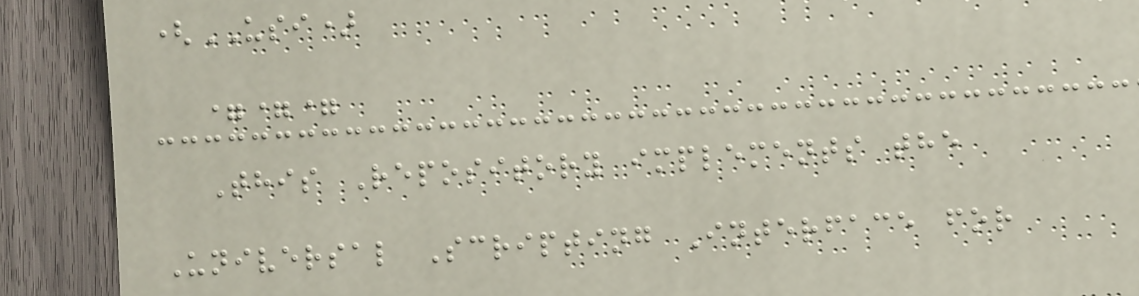(USI)
===
This Repository implements the
Universal Scripting Interface for
